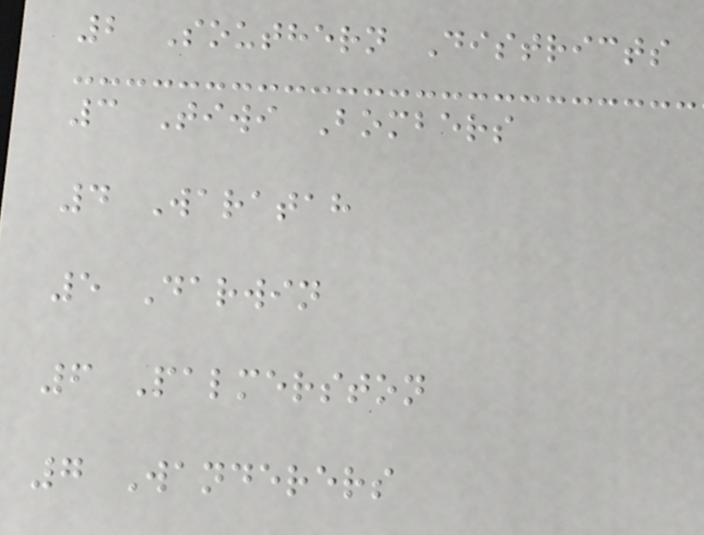2 Southern Districts
3 Tiwi Bombers
4 Waratah
5 Darwin
6 Palmerston
7 Wanderers
